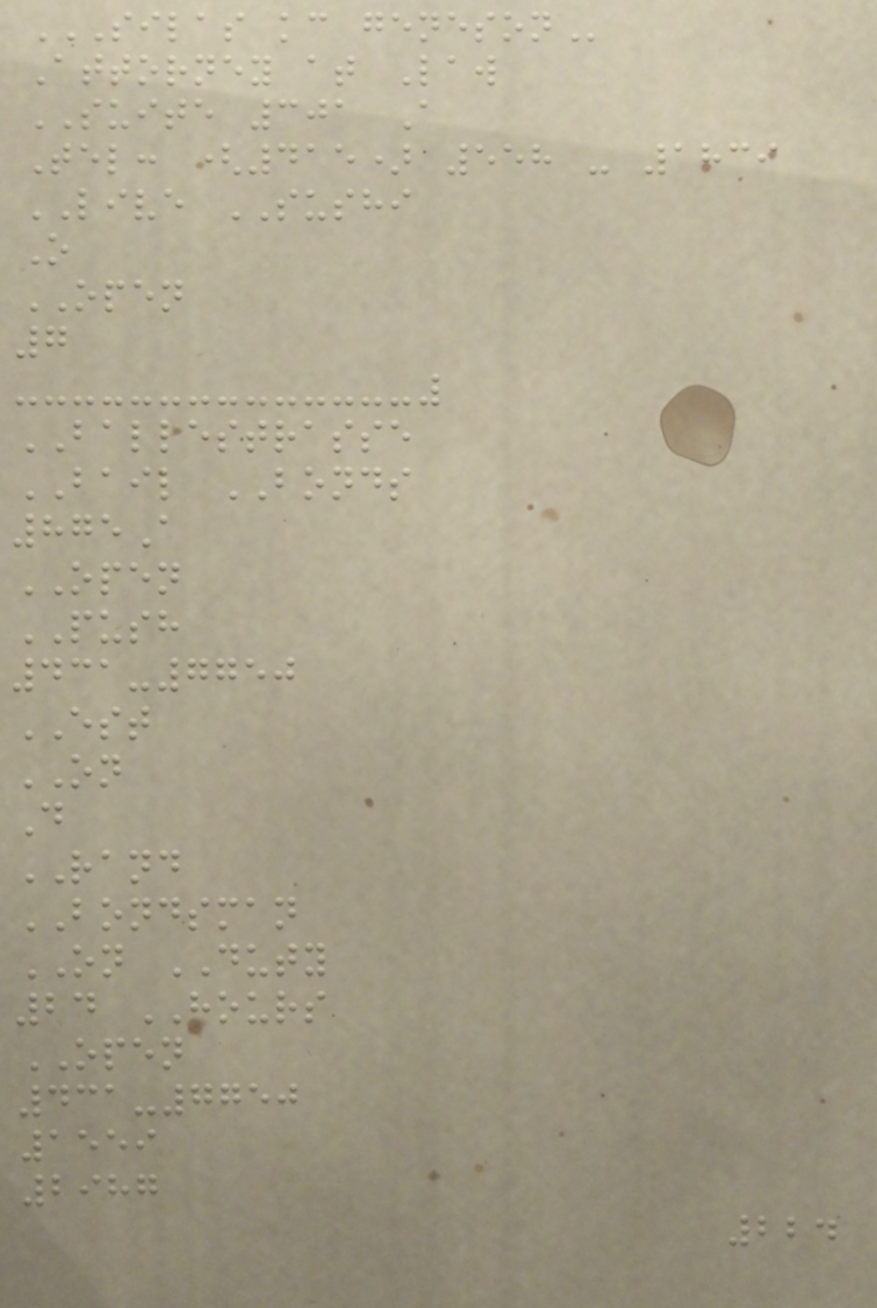SILAS KC GENESON
Attorney at Law
SUITE 301 A
Tel: (415) 558 - 1839
LIVE SUSHI
O
OPEN
7
BALLESTRASSE
BAIL BONDS
875A
OPEN
PUSH
431-7750
EST
ON
D
RAND
BONDSMAN
ON DUTY
24 HOURS
OPEN
431-7750
1559
2987
224
